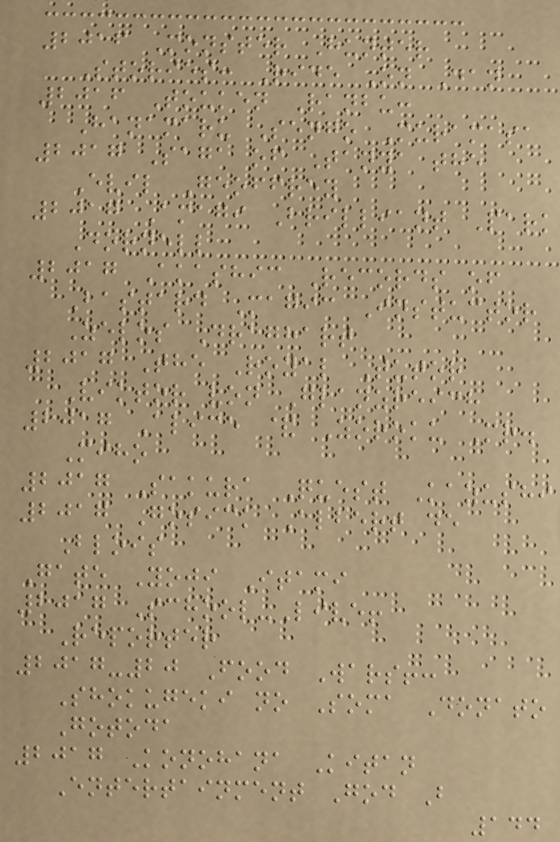2016 Monster Hunter
Stories: Ride On Dan
2016 Touken Ranbu:
Hanamaru Sengo Muramasa
2017 Saga of Tanya the
Evil Geoffrey
2017 Amagi Brilliant Park
Dornell
2017 Akashic Records of
Bastard Magic Instuctor
Zelos Draghart
2017 The Royal Tutor
Viktor von Glanzreich
2017 Alice & Zoroku Mr.
Miho
2017 Sakura Quest Kazushi
2017 Gosick Albert de
Blois
Gate Yoji Itami
2017 School-Live!
Reporter
2017-20 Food Wars!:
Shokugeki no Soma Donato
Gotoda
2017 Konohana Kitan
Entertainment God B
144
